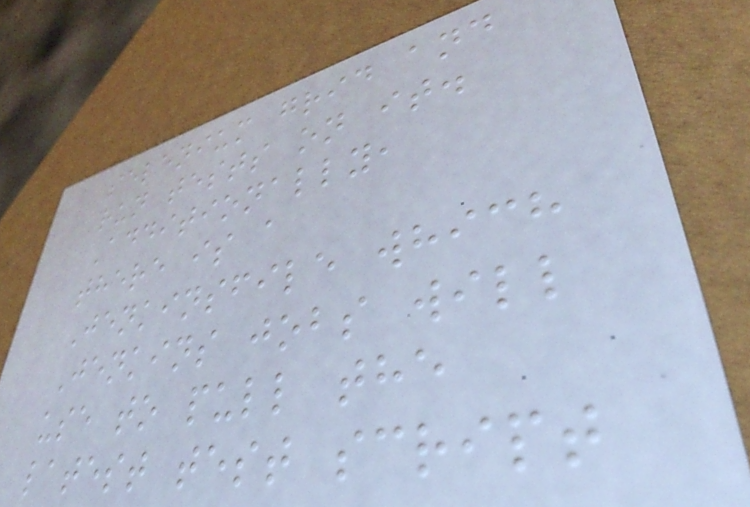a selenium grid and
run tests on it.
Additionally,
there is a
Jenkinsfile which
Jenkins jobs will
use to pull the
latest test script
